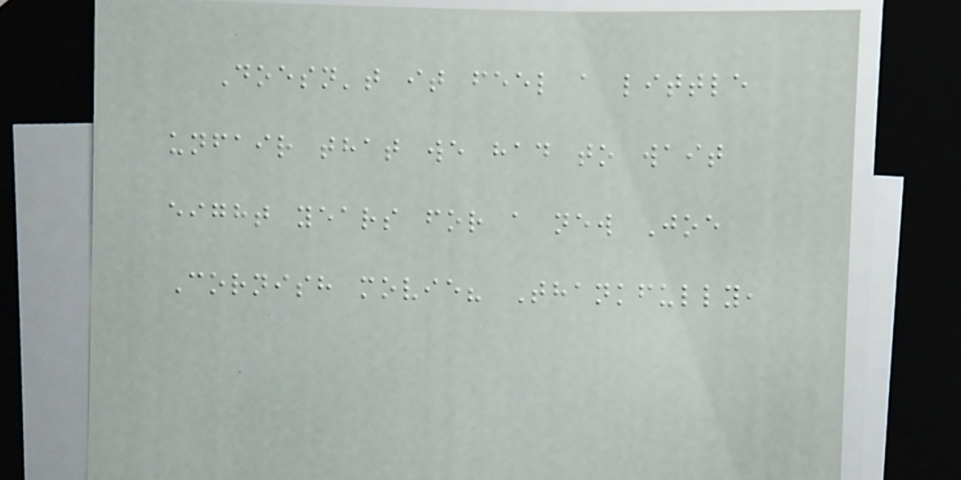Doesn't it feel a little
unfair that we had to wait
eight years for a new Joe
Cornish movie? Thankfully,
